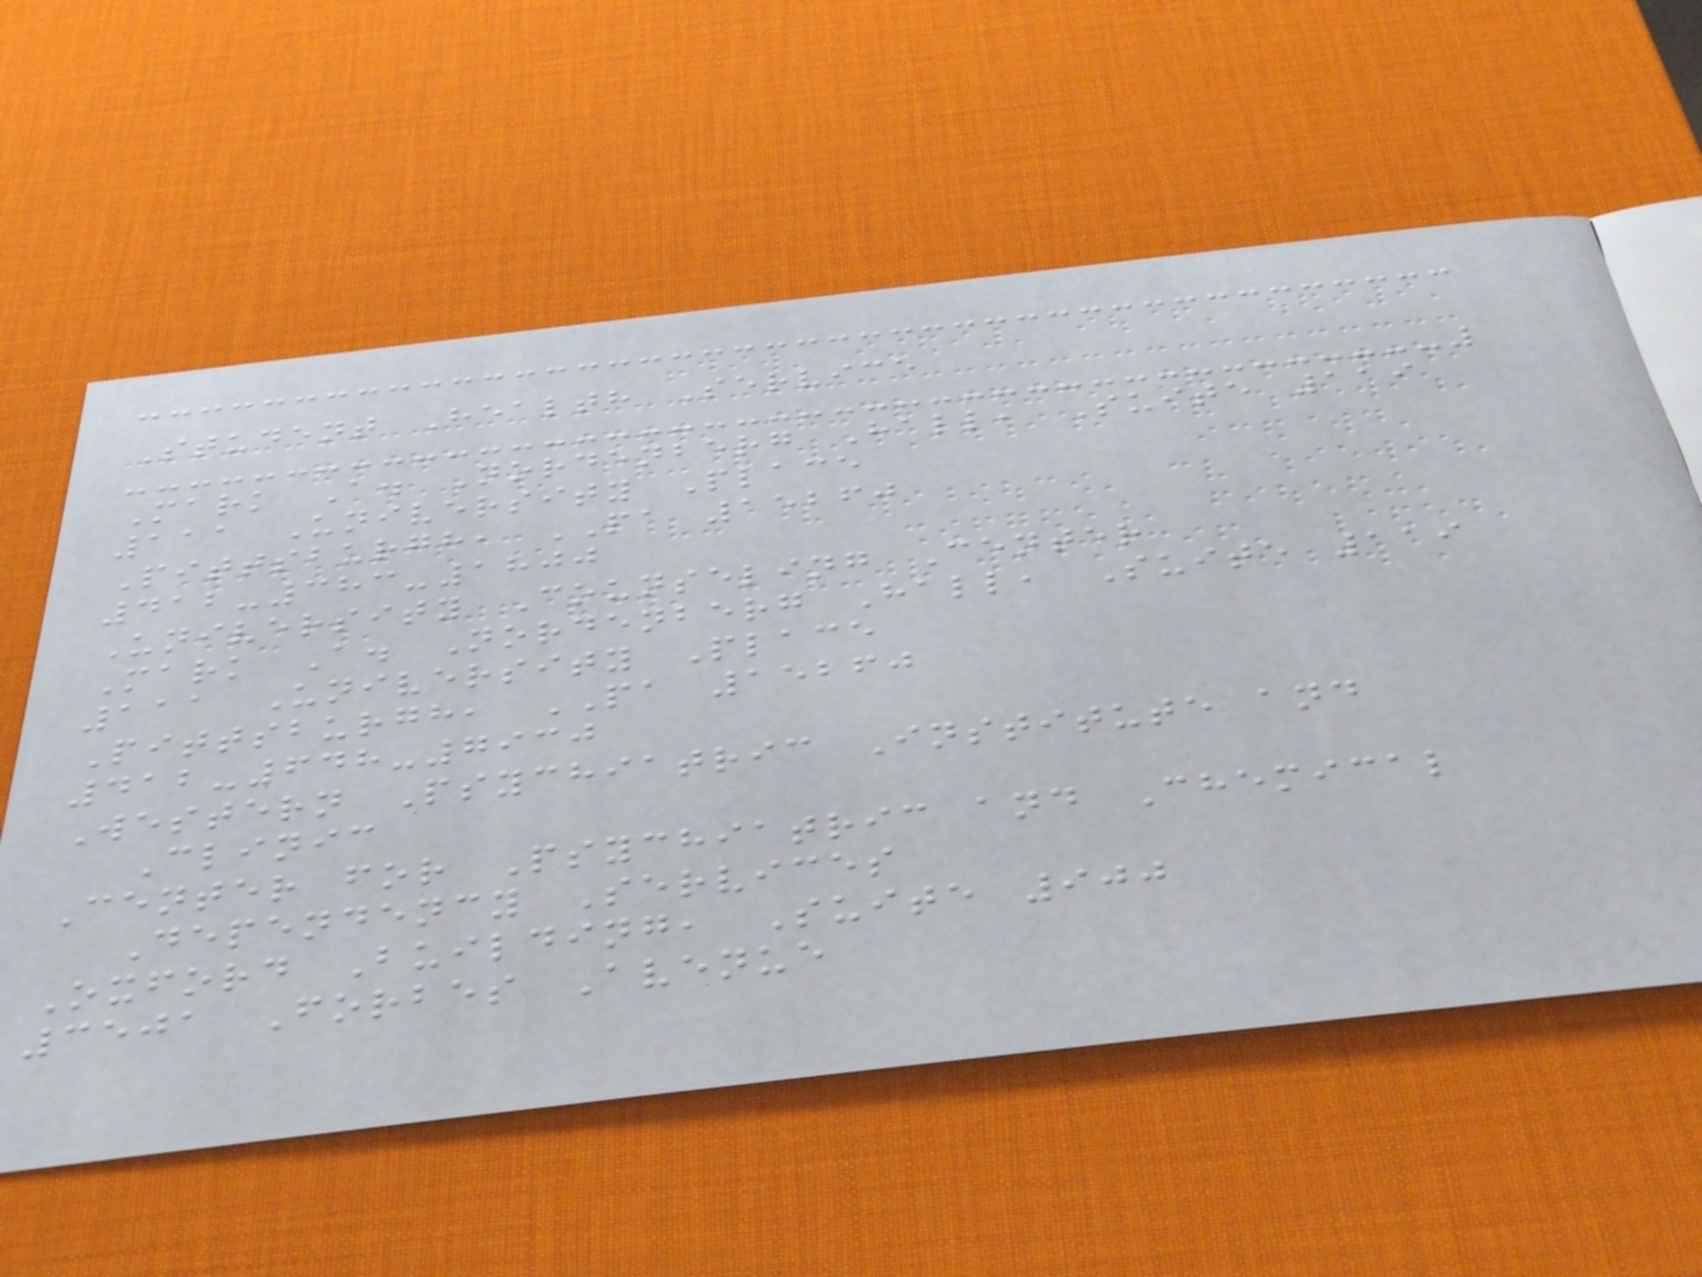Student Health Service
Mark A. Nordenberg Hall, Suite 119
111 University Place
Pittsburgh, PA 15260
412-383-1800
University Counseling Center
Mark A. Nordenberg Hall, Suite 119
111 University Place
Pittsburgh, PA 15260
412-648-7930
Western Psychiatric Institute and
Clinic
Center for Psychiatric and Chemical
Dependency Services
Oxford Building, Suite 900
3501 Forbes Avenue
